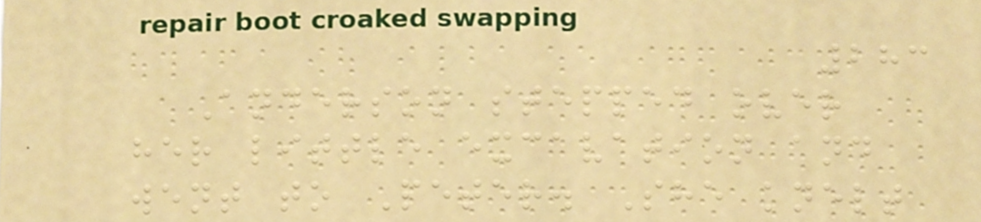283
Anderson stepped over
her little excavation and
went to Peter. She knelt
